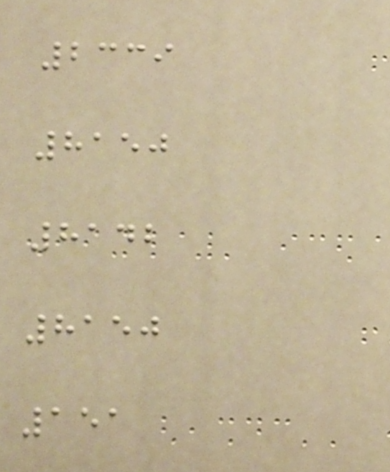2339
8150
8142
8150
151
